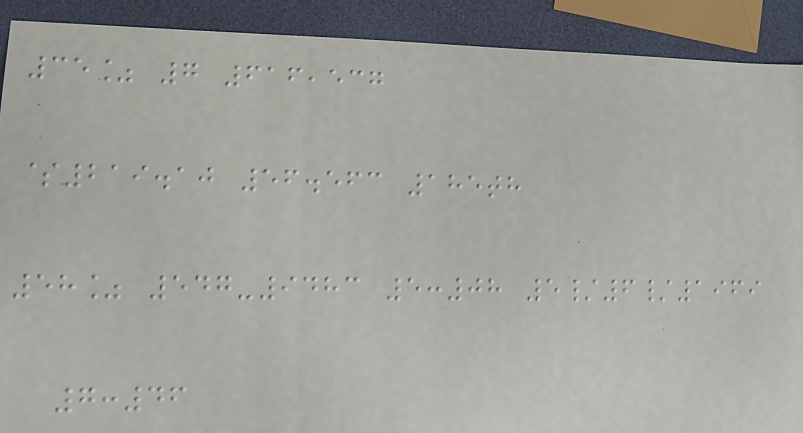35% 7 616,537
$219.10 56.563 185th
58% 547-9483 5:08 5/6/1969
7:46
